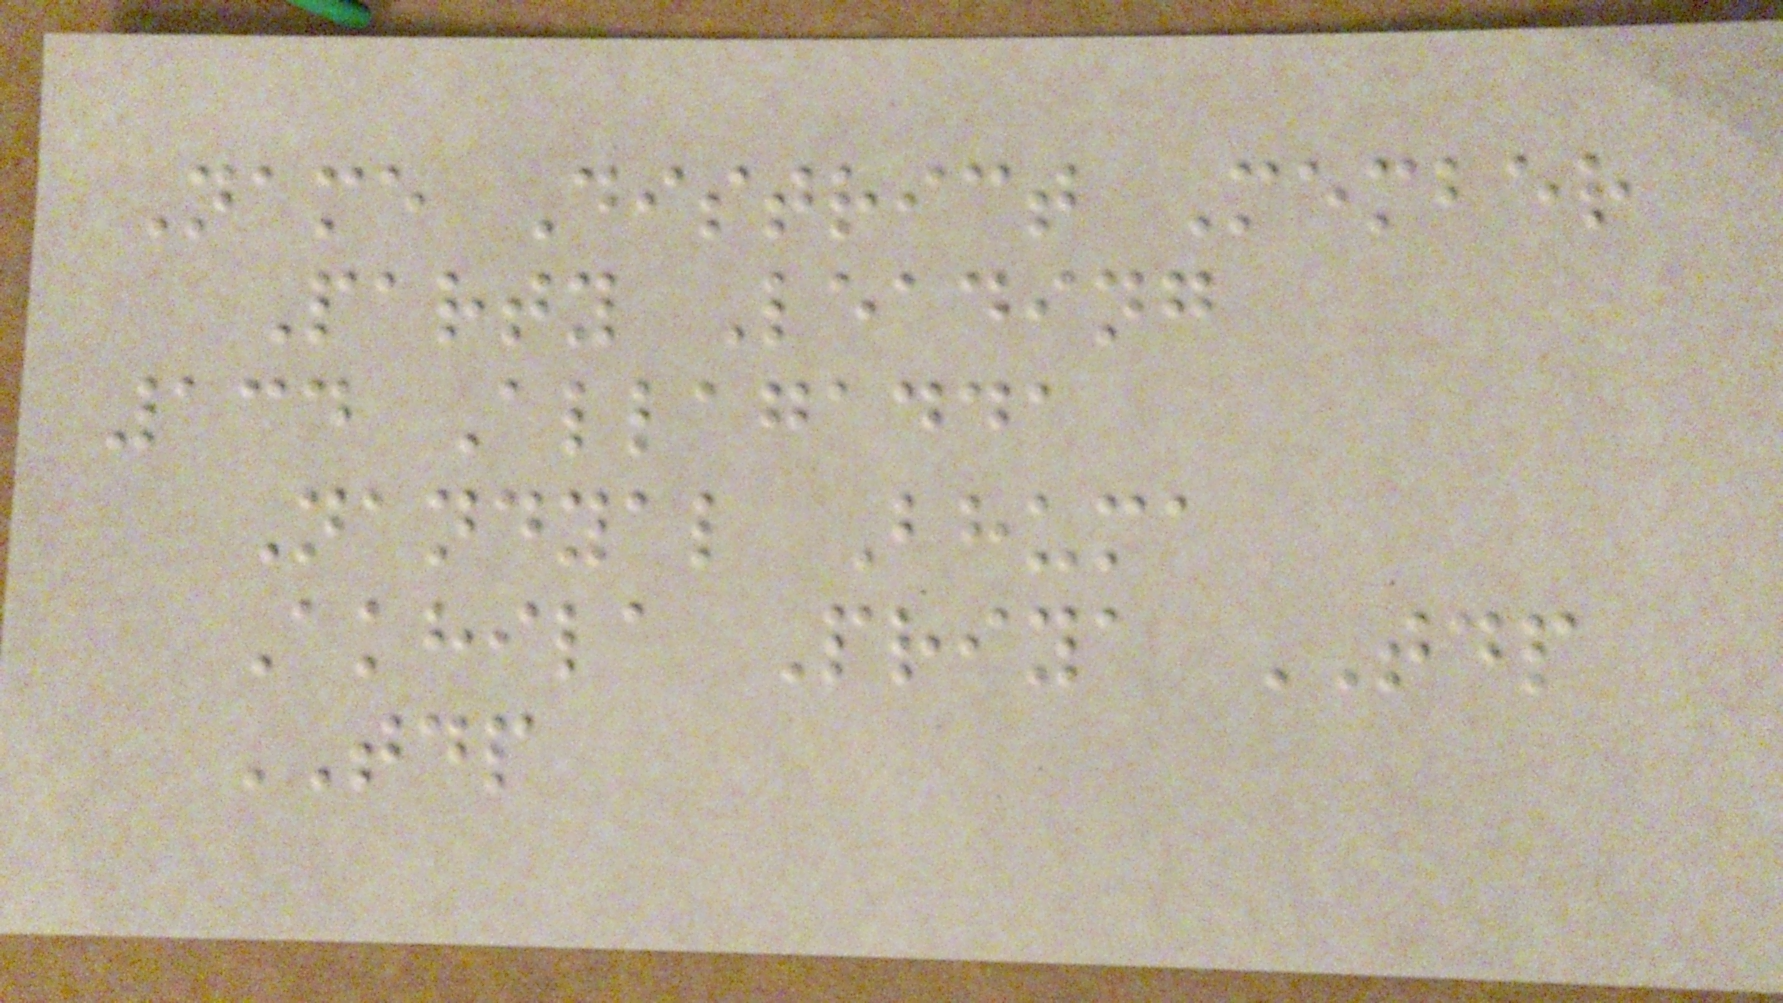Name District Member
Party Leading
134 Allagadda
Nandyal Bhuma
Akhila Priya TDP
TDP
